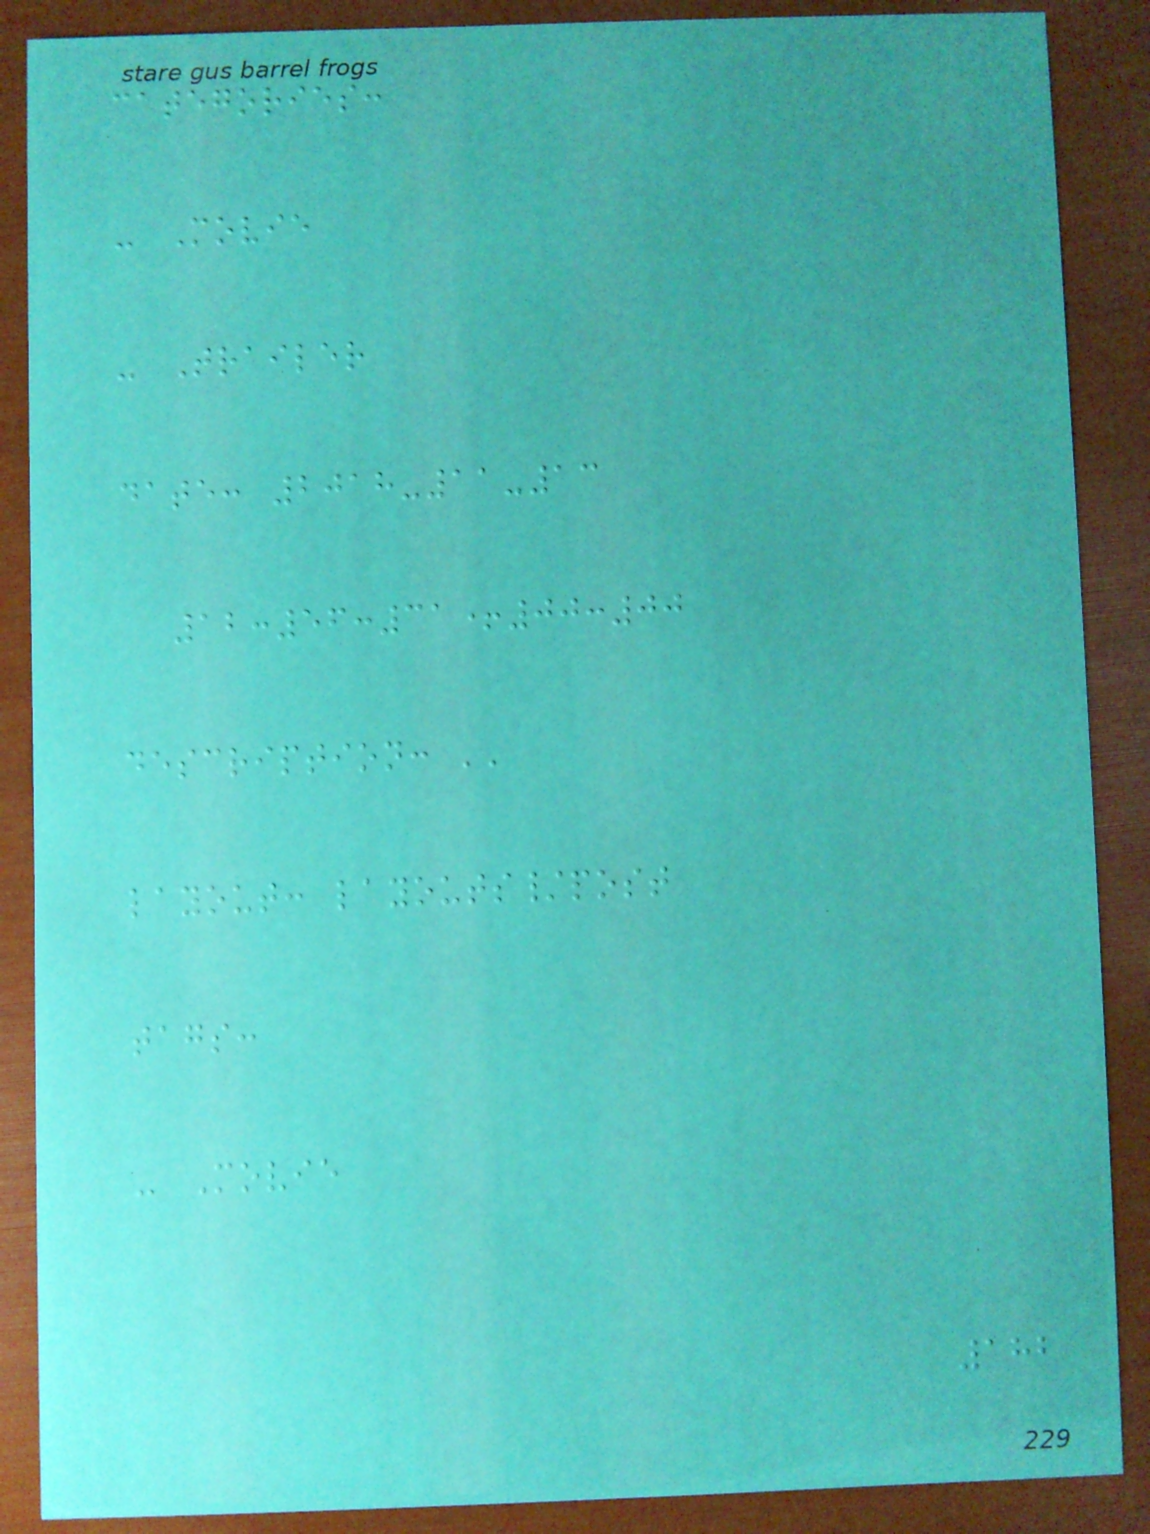categories:
- Movie
- Trailer
date: 2018-11-13
12:56:31+00:00
description: ''
layout: layouts/post
tags:
- Movie
182
